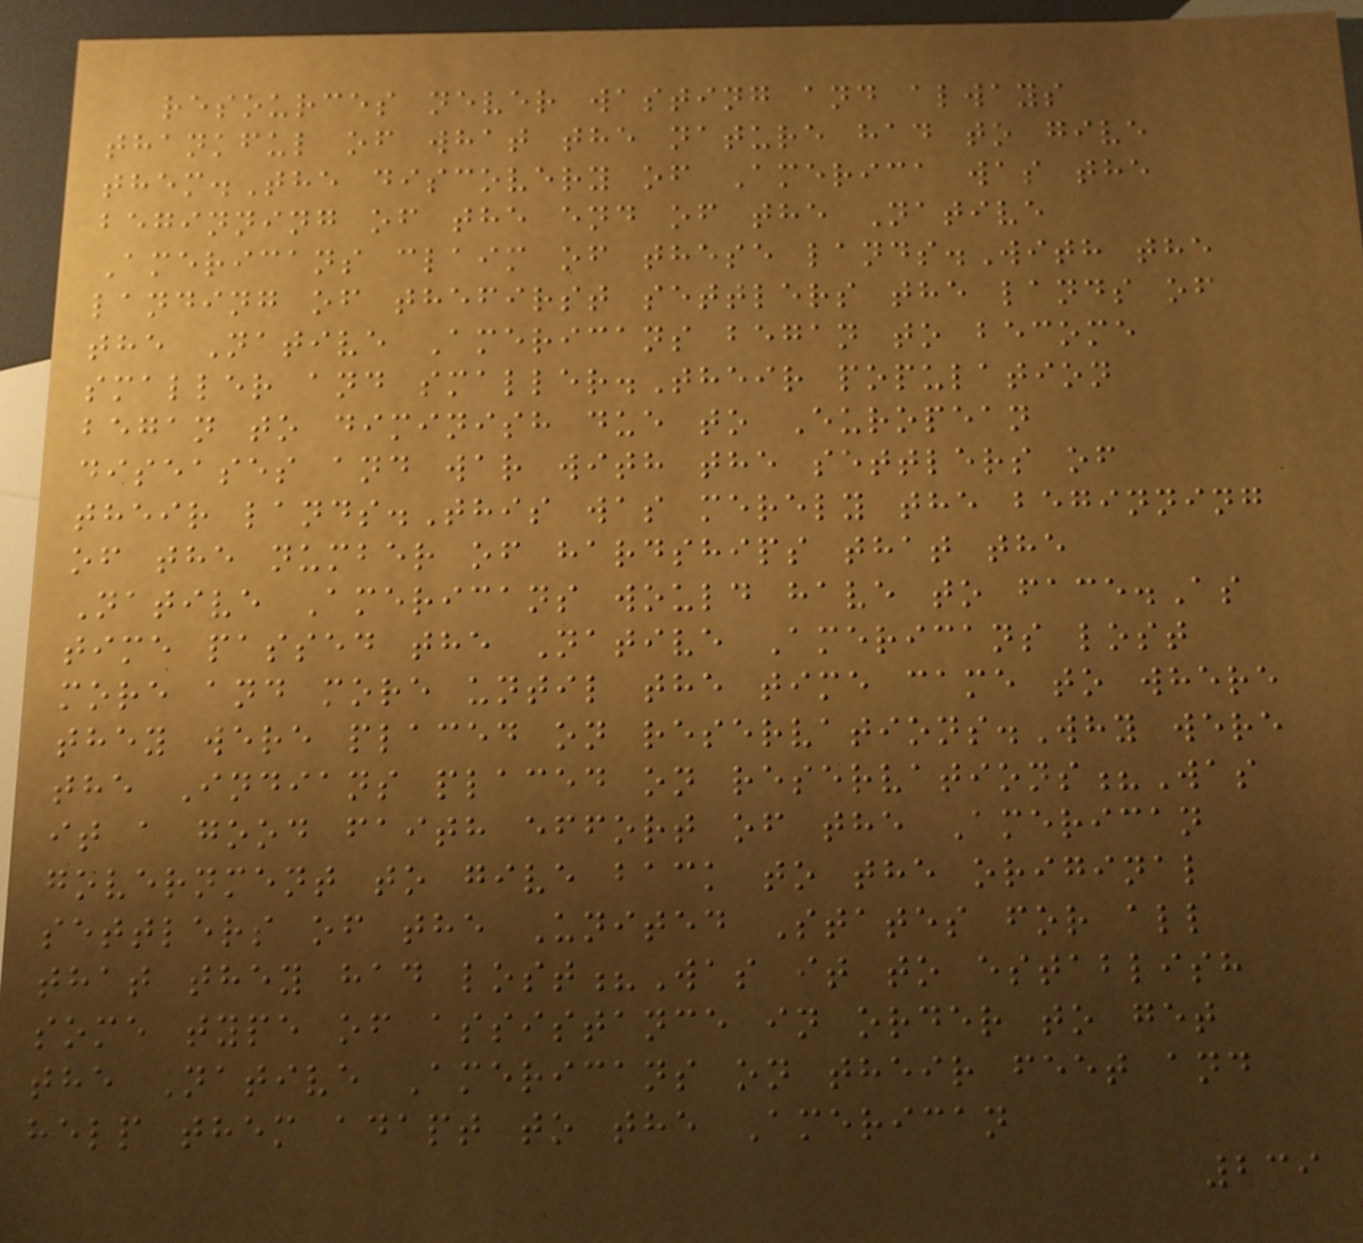resources never wasting and always
thankful of what the nature had to give
them.The discovery of America was the
beginning of the end of the Native
Americans claim of these lands.With the
landing of thefirst settlers the lands of
the Native Americans began to become
smaller and smaller.Their population
began to diminish due to European
diseases and war with the settlers of
their lands.This was merely the beginning
of the number of hardships that the
Native Americans would have to face.As
time passed the Native Americans lost
more and more until the time came to where
they were placed on reservations.Why were
the Indians placed on reservations?Was
it a good faith effort of the American
government to give back to the original
settlers of the United States for all
that they had lost?Was it to establish
some type of assistance in order to get
the Native Americans on their feet and
help them adapt to the American
239
